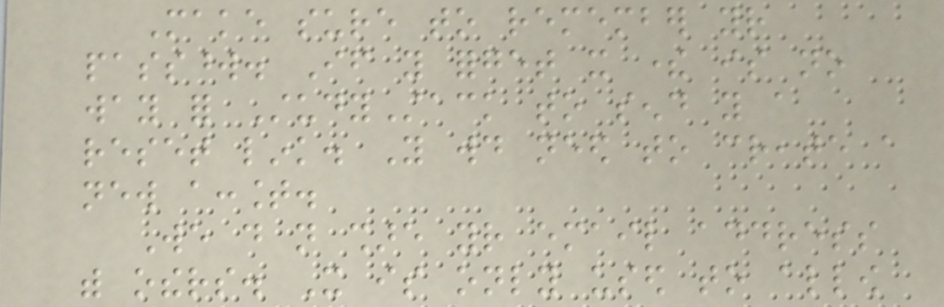Make sure to remember your
password. If you forget it there is no
way for StudyStack to send you a
reset link. You would need to create a
new account.
We do not share your email address
with others. It is only used to allow
